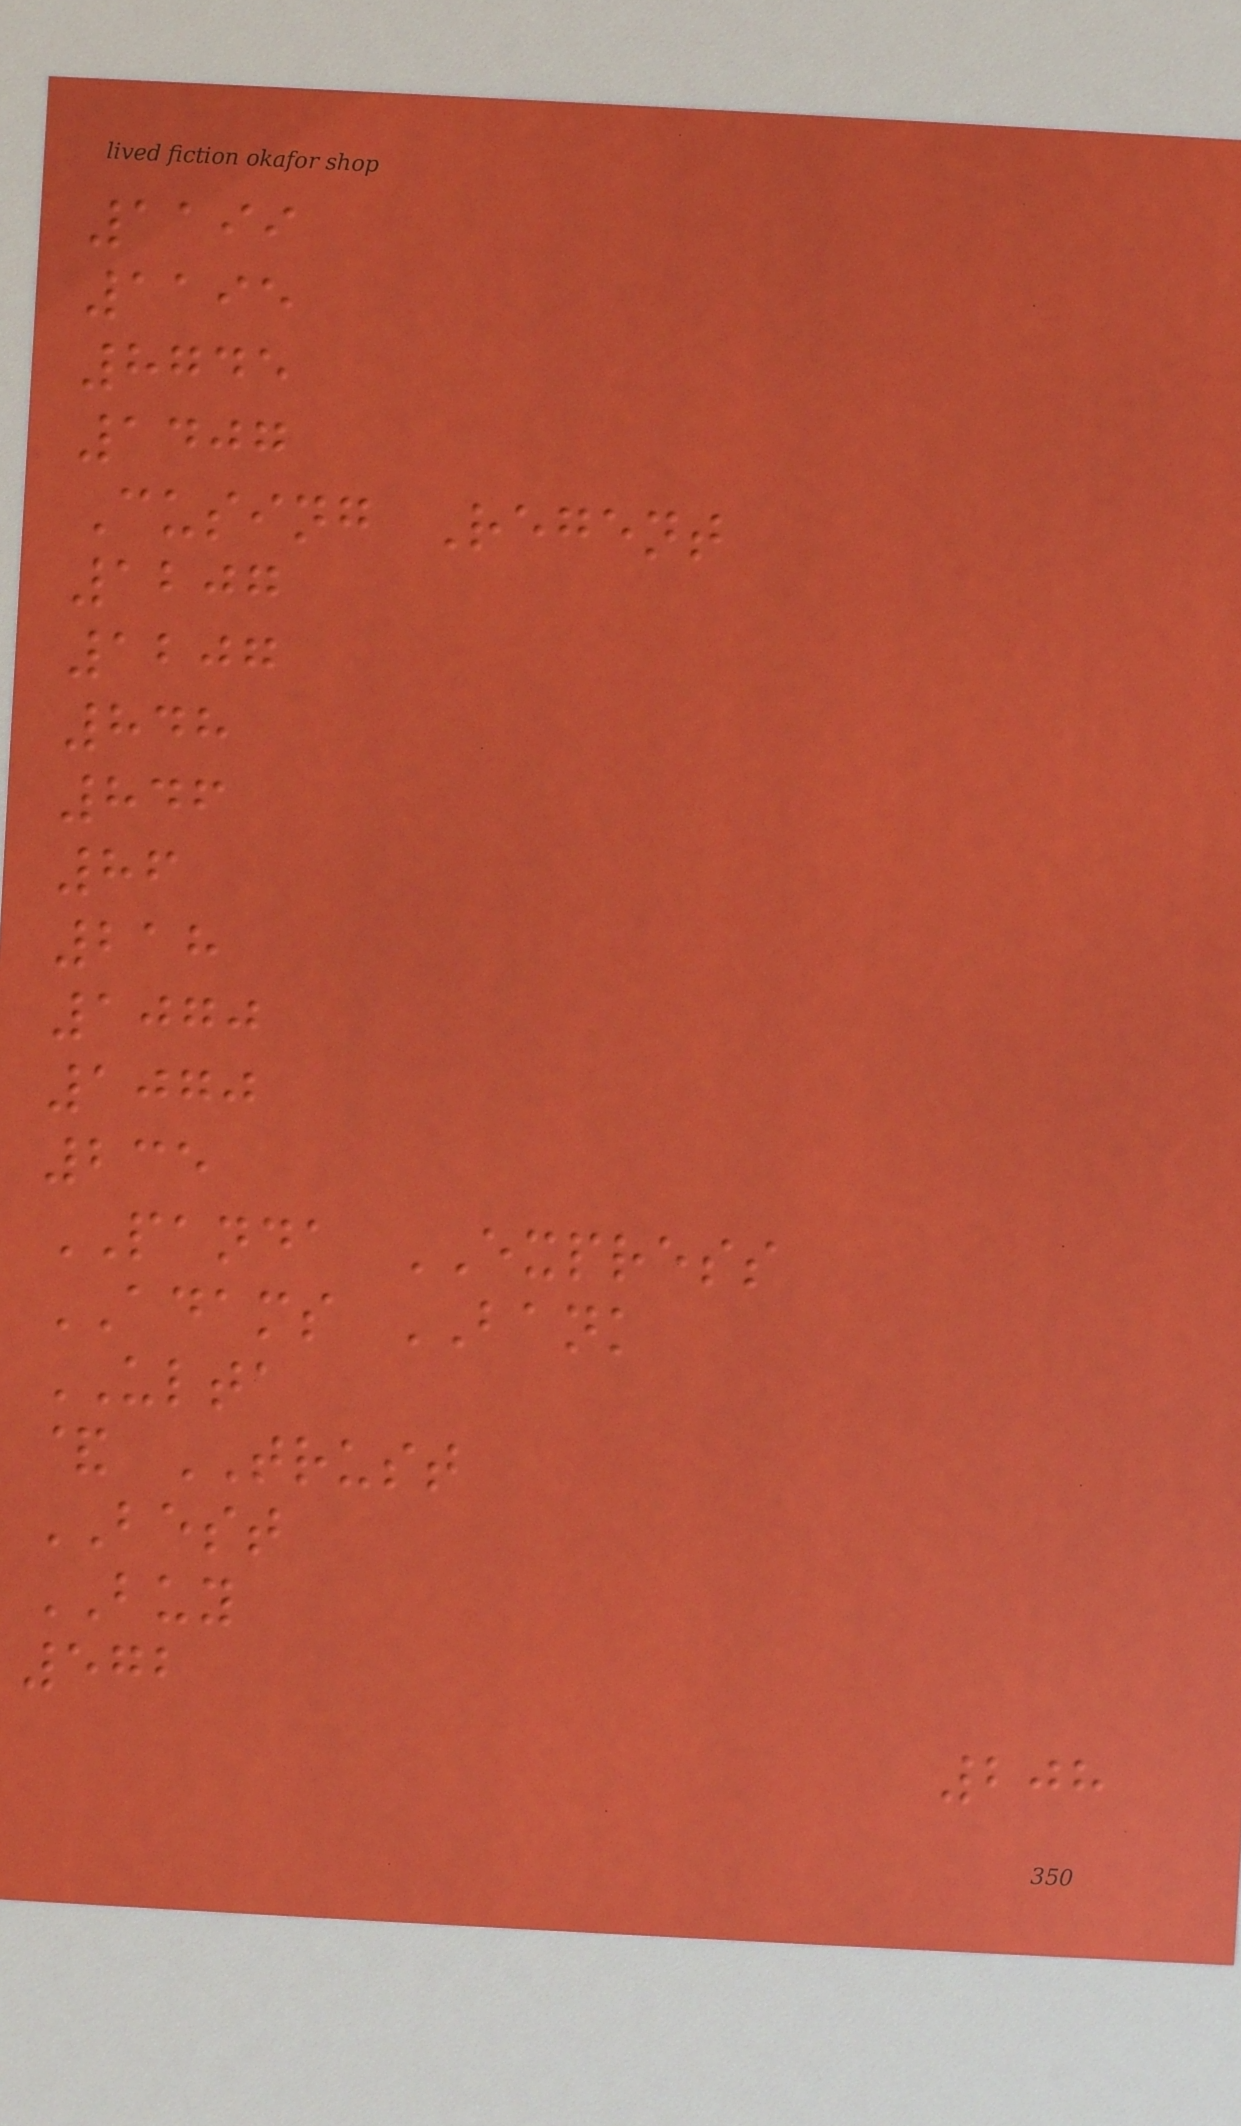1199
1195
8745
1407
Cusing Regent
1207
1207
848
846
86
218
1070
1070
235
PANDA EXPRESS
ADAMS BANK
ULTA
& TRUST
BEST
BUY
572
208
